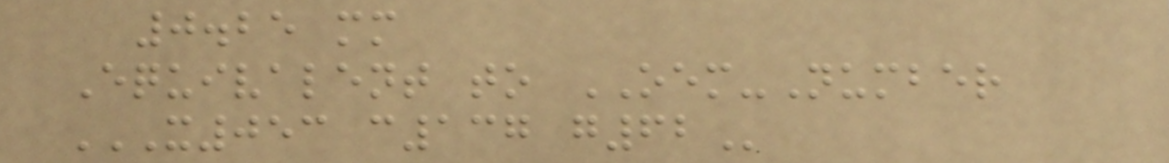0.25 mm
Equivalent to OEM-Number
X053 C137 G62
